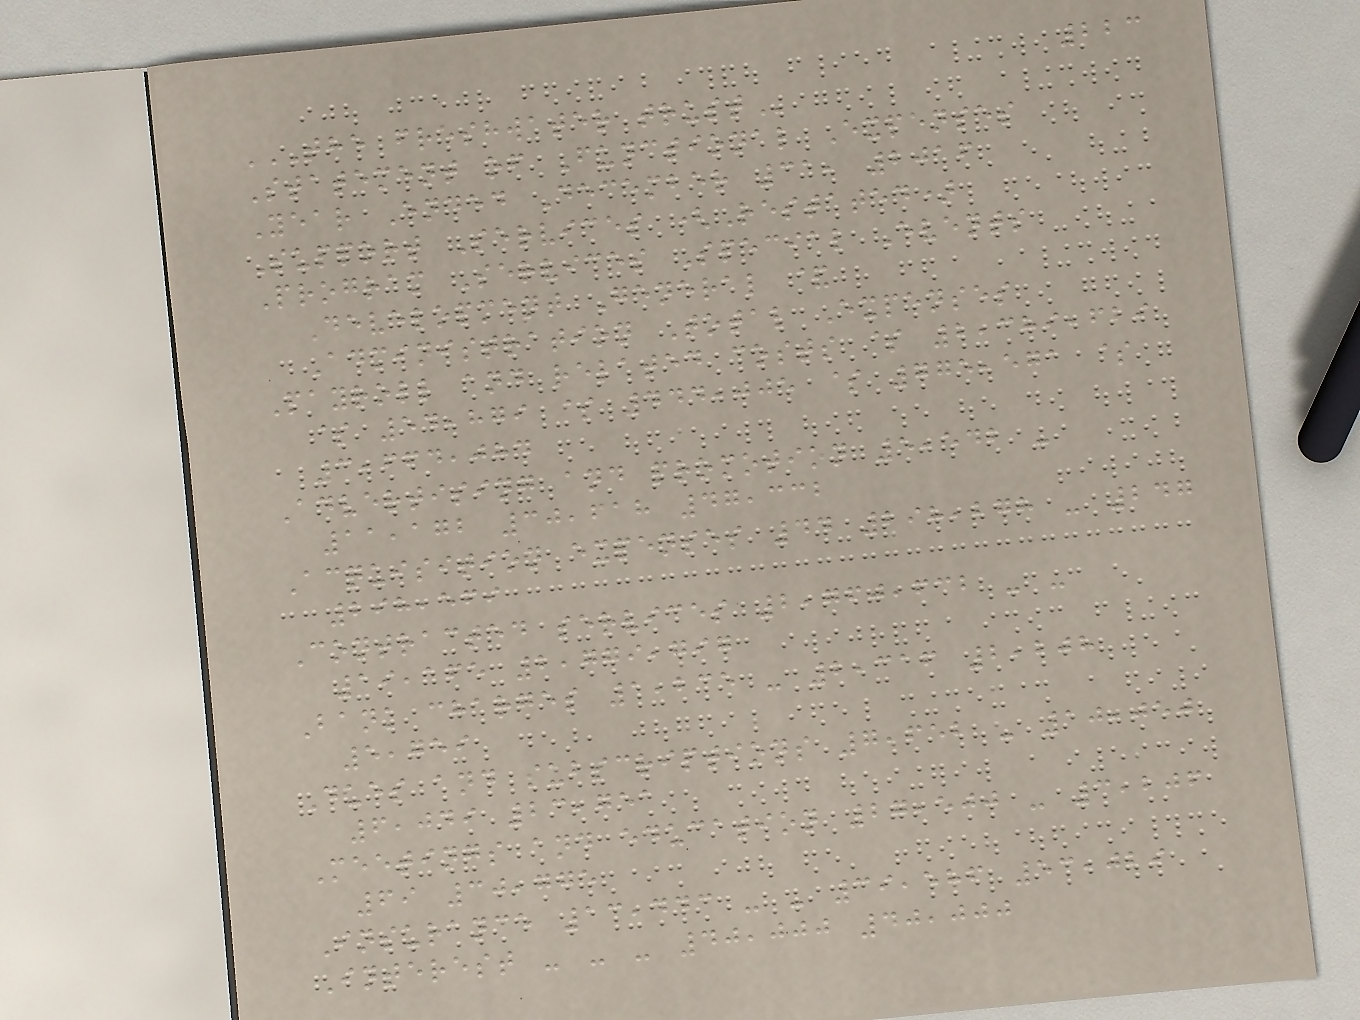223
THE FRESHWATER TRUST
Statement of Functional Expenses
Year Ended December 31, 2016
Support Services (Restated)
Program Services Special Events
Development General &
Administration Total Expenses
Payroll and related costs $ 2,389,629
$ 54,879 $ 444,005 $ 775,571 $
3,664,084
Advertising and promotion 5,542 -
11,172 30,618 47,332
Acquisition expenses 44 298,278 - 247
298,569
Contracted services 2,760,632 - -
19,165 2,779,797
Bank charges 1,235 - 2,316 2,208
5,759
Dues and subscriptions 7,652 - 10,050
6,049 23,751
Meetings and education 27,500 - 3,206
69 30,775
Insurance 13,443 - - 39,586 53,029
Interest - - - 40,000 40,000
